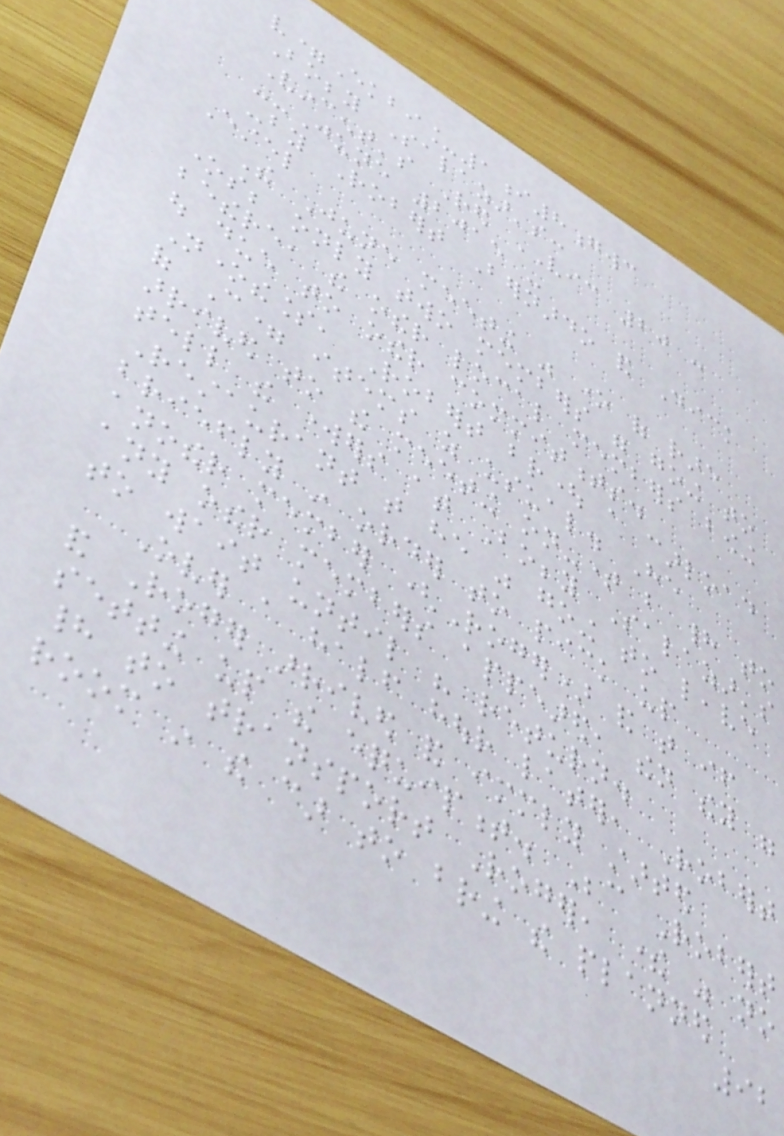v=Ekbi_1i8gwc
Bobby Salazar's:
Vincent's Red VIC 20 :
--June 2015 -
-by Robert Bernardo and Dick
Estel
The June meeting was one of rare
ones; only two members were going to
bethere, the other local members bowing
out due to other commitments.
Nonetheless, Robert brought a carload
of C= items as usual. He
arrived to the meeting on-time but had to
tell the workers at Bobby Salazar's
Restaurant that he was going to leave
briefly in order to pick up
another member (Roger) and that if
any other members appeared, then they were
to wait until his return.
Over a half hour later, Robert
and Roger arrived and immediately started
setting up the equipment. Because Robert
had to transport Roger, there was no
room in the car to bring the planned
92
